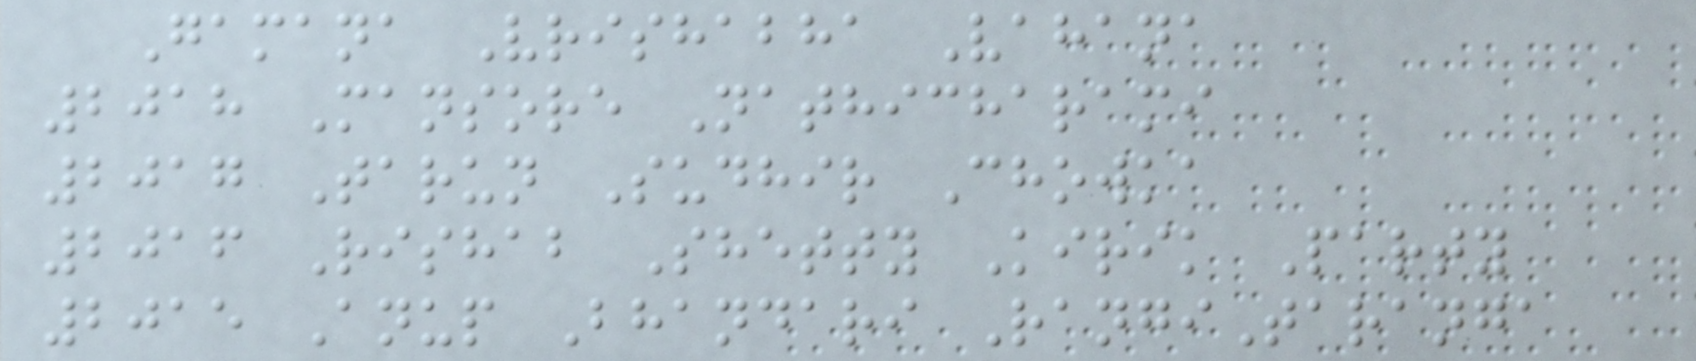Gamana Vrishabha Vahana
2018 Mansore Nathicharami
2017 Tarun Sudhir Chowka
2016 Rishab Shetty Kirik Party
2015 Anup Bhandari RangiTaranga
